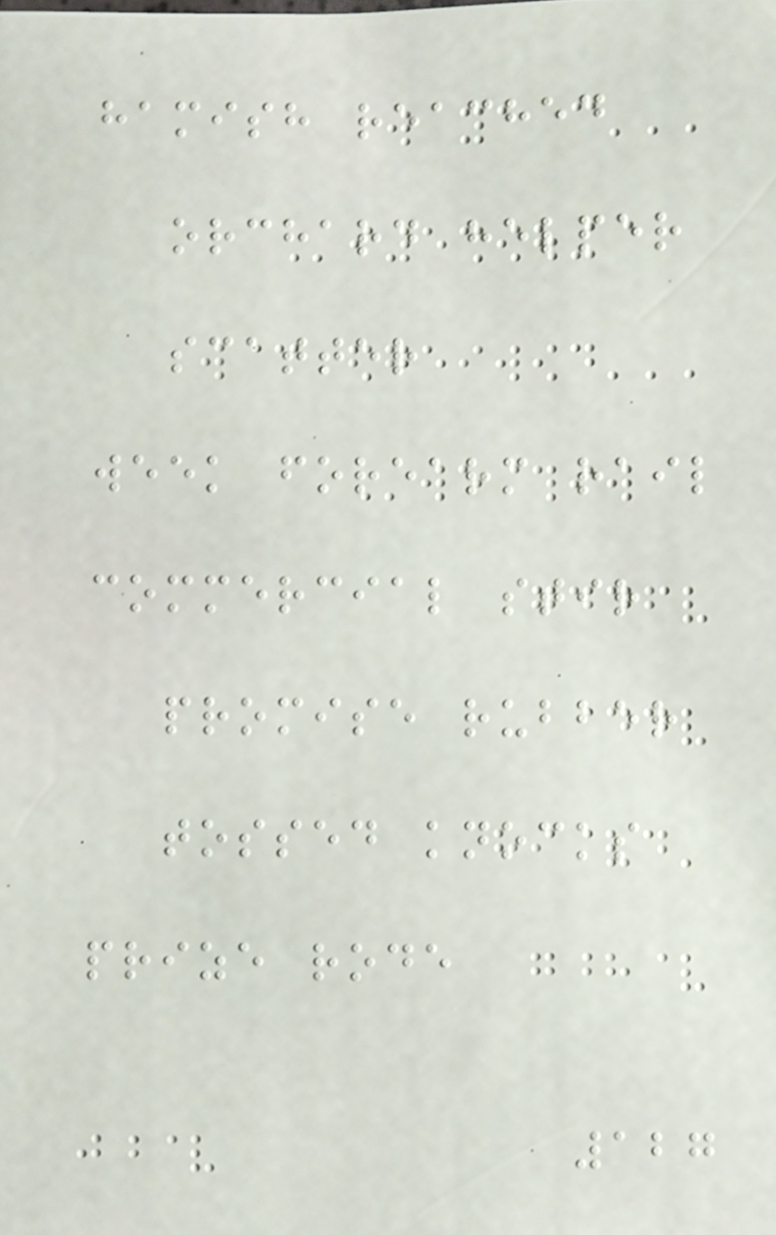hamish reached
orchard helper
scatter
week forearm rail
commercial stir
promise rubber
tossed knocks
prize rode
127
